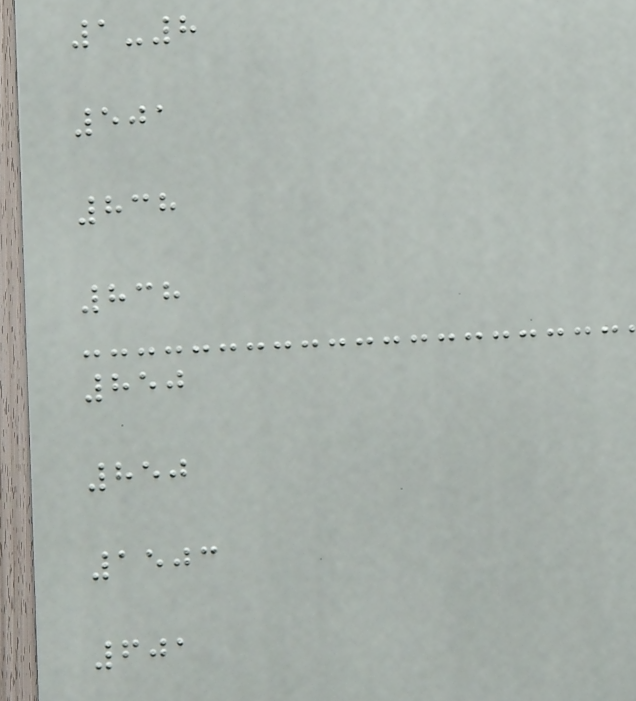1-8
501
838
838
850
850
1503
601
